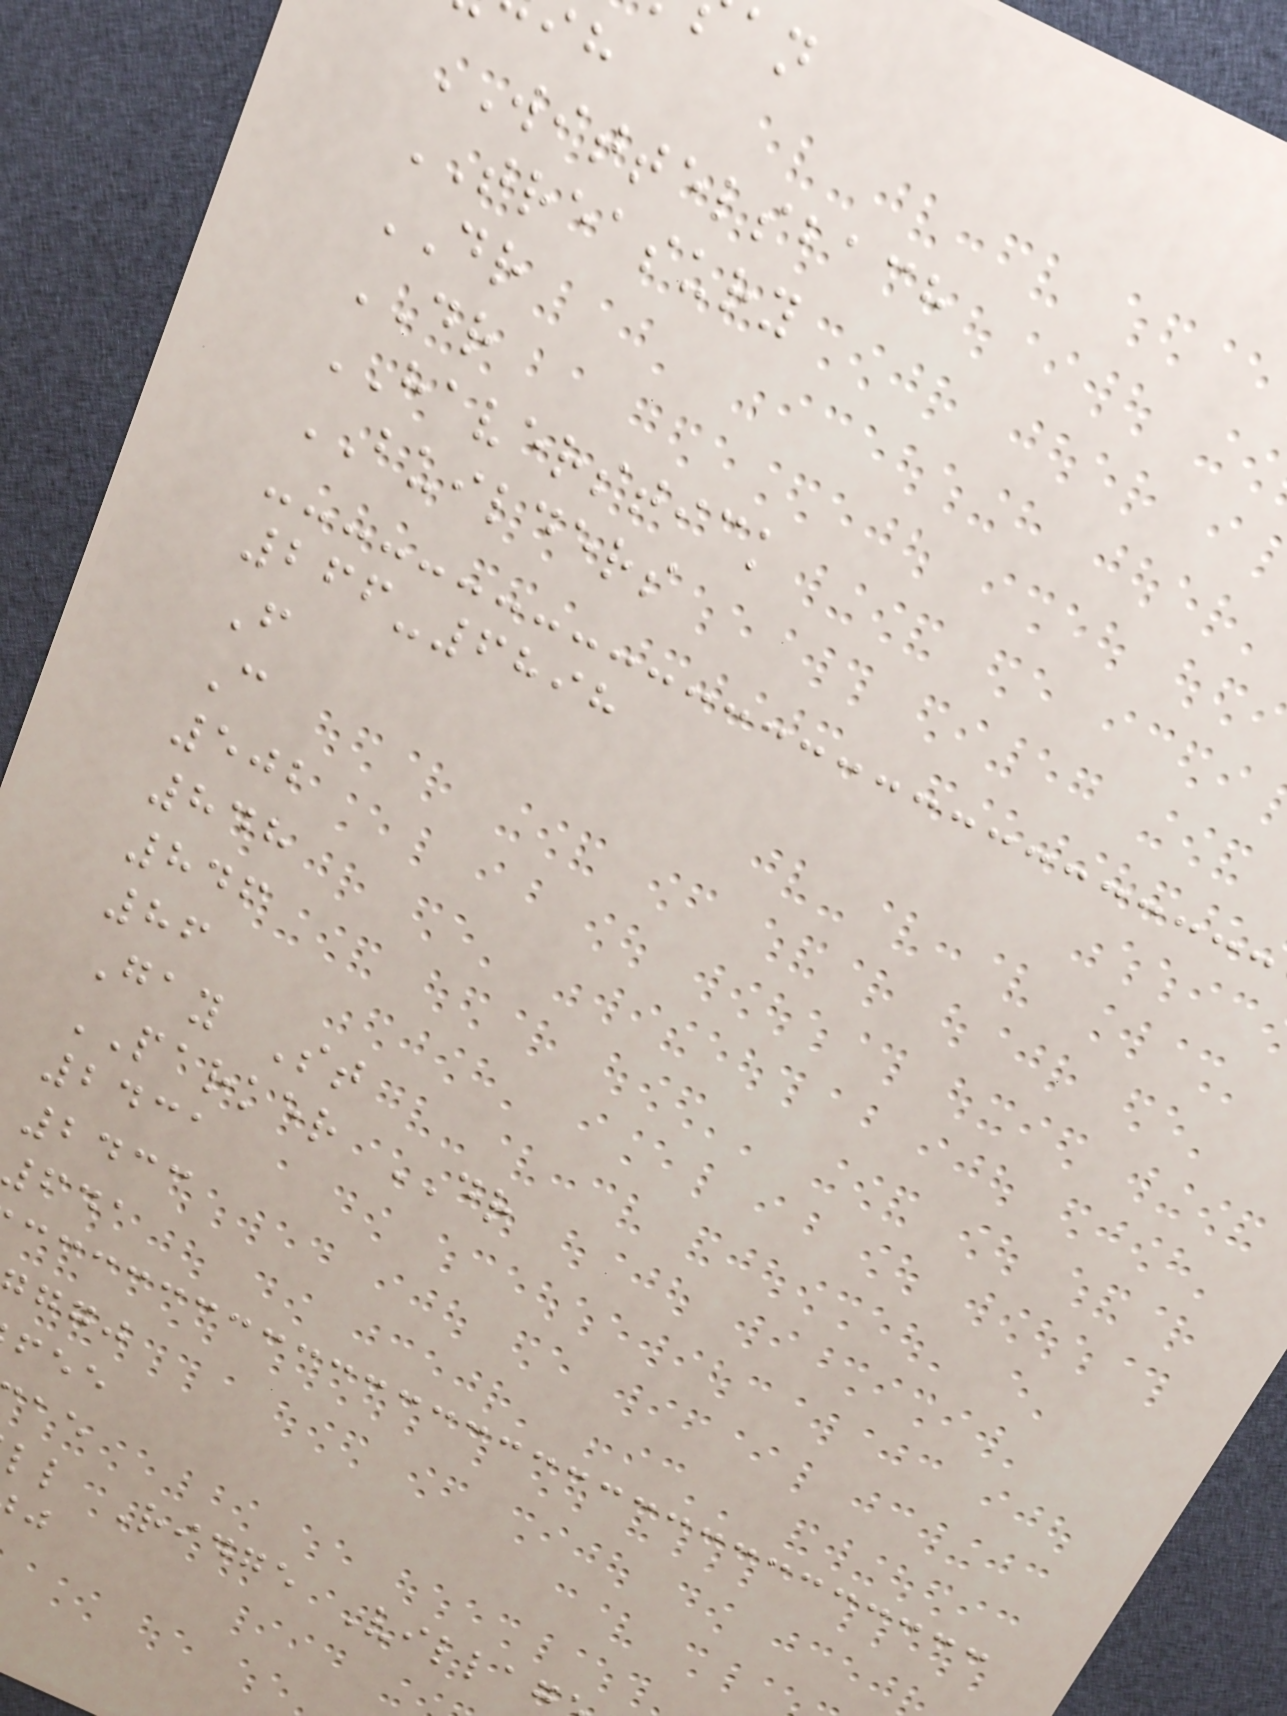WITTELSBACH
TREASURY
DR
DR
HAVERSTICK
BUILDERS
266-6898
F
C
502
848
846
86
Gay St
PARKER DR
2431
2433
ll Ridge Villag
